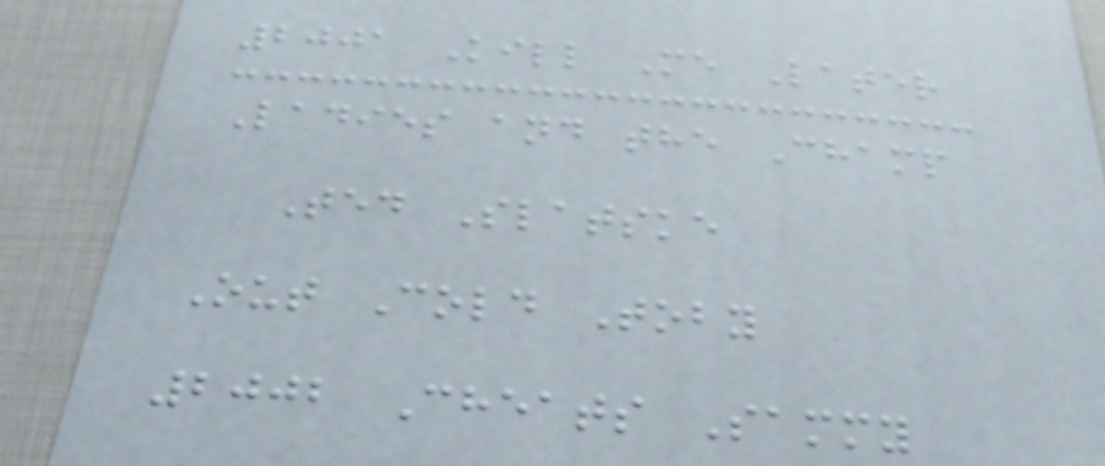2001 Kill Me Later
Ladies and the Champ
Ted Slatske
Out Cold Toby
2002 Cheats Sammy
